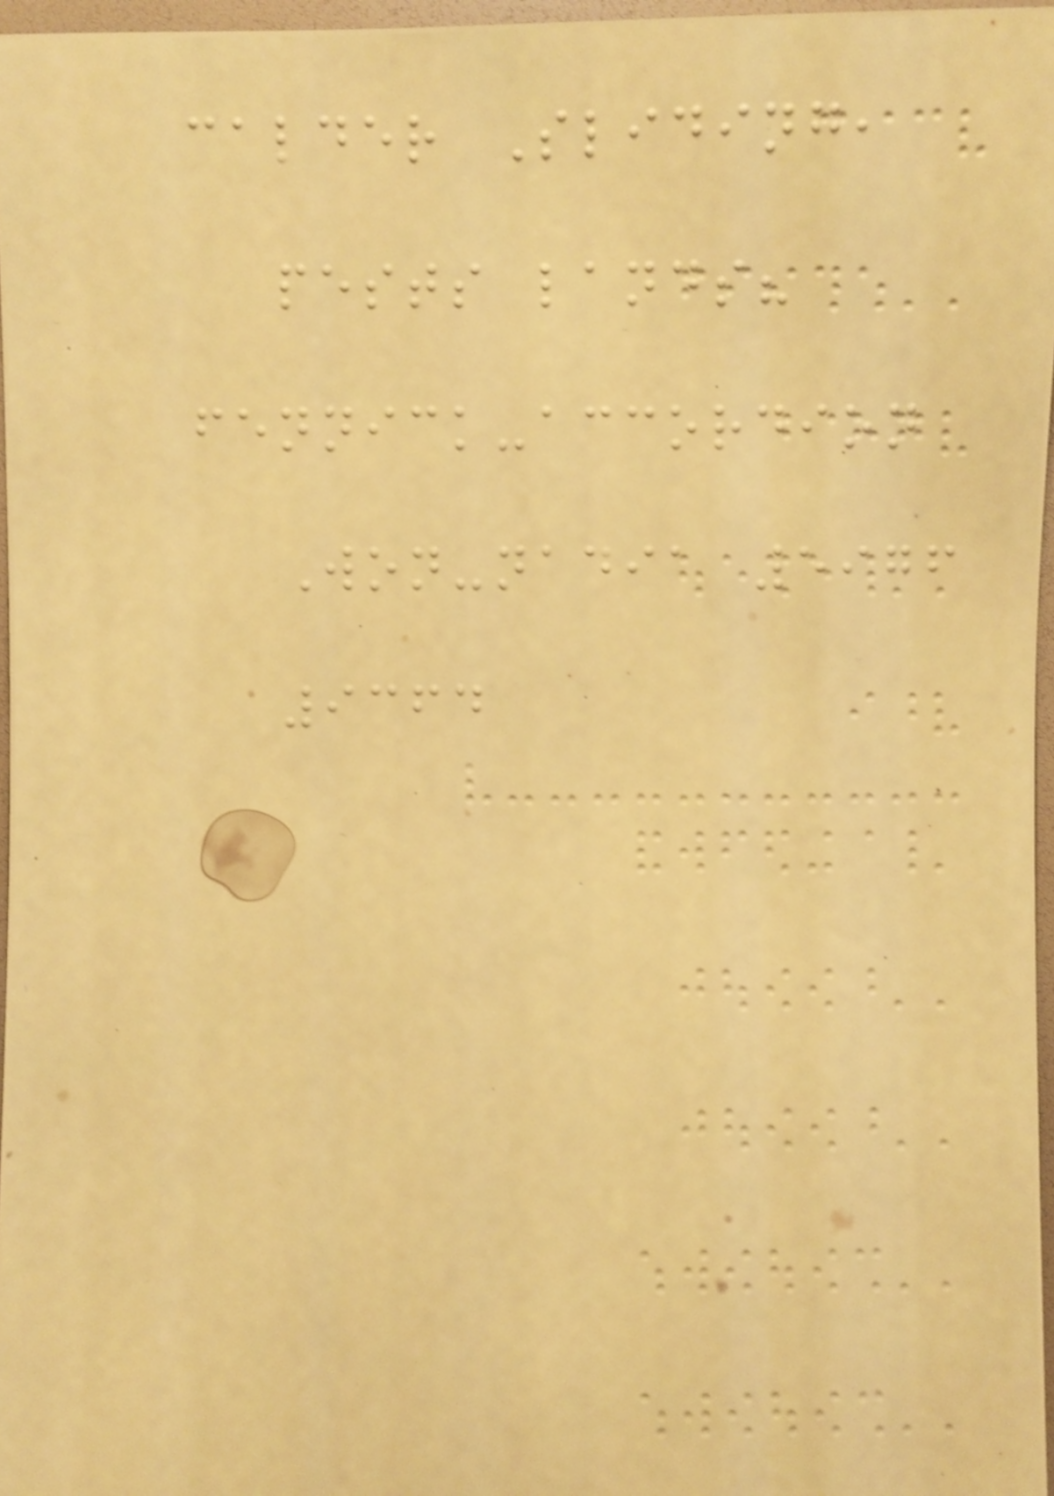calder Sliding,
pests lands?
fennick-accordion
Won-nadia 5976
9364
